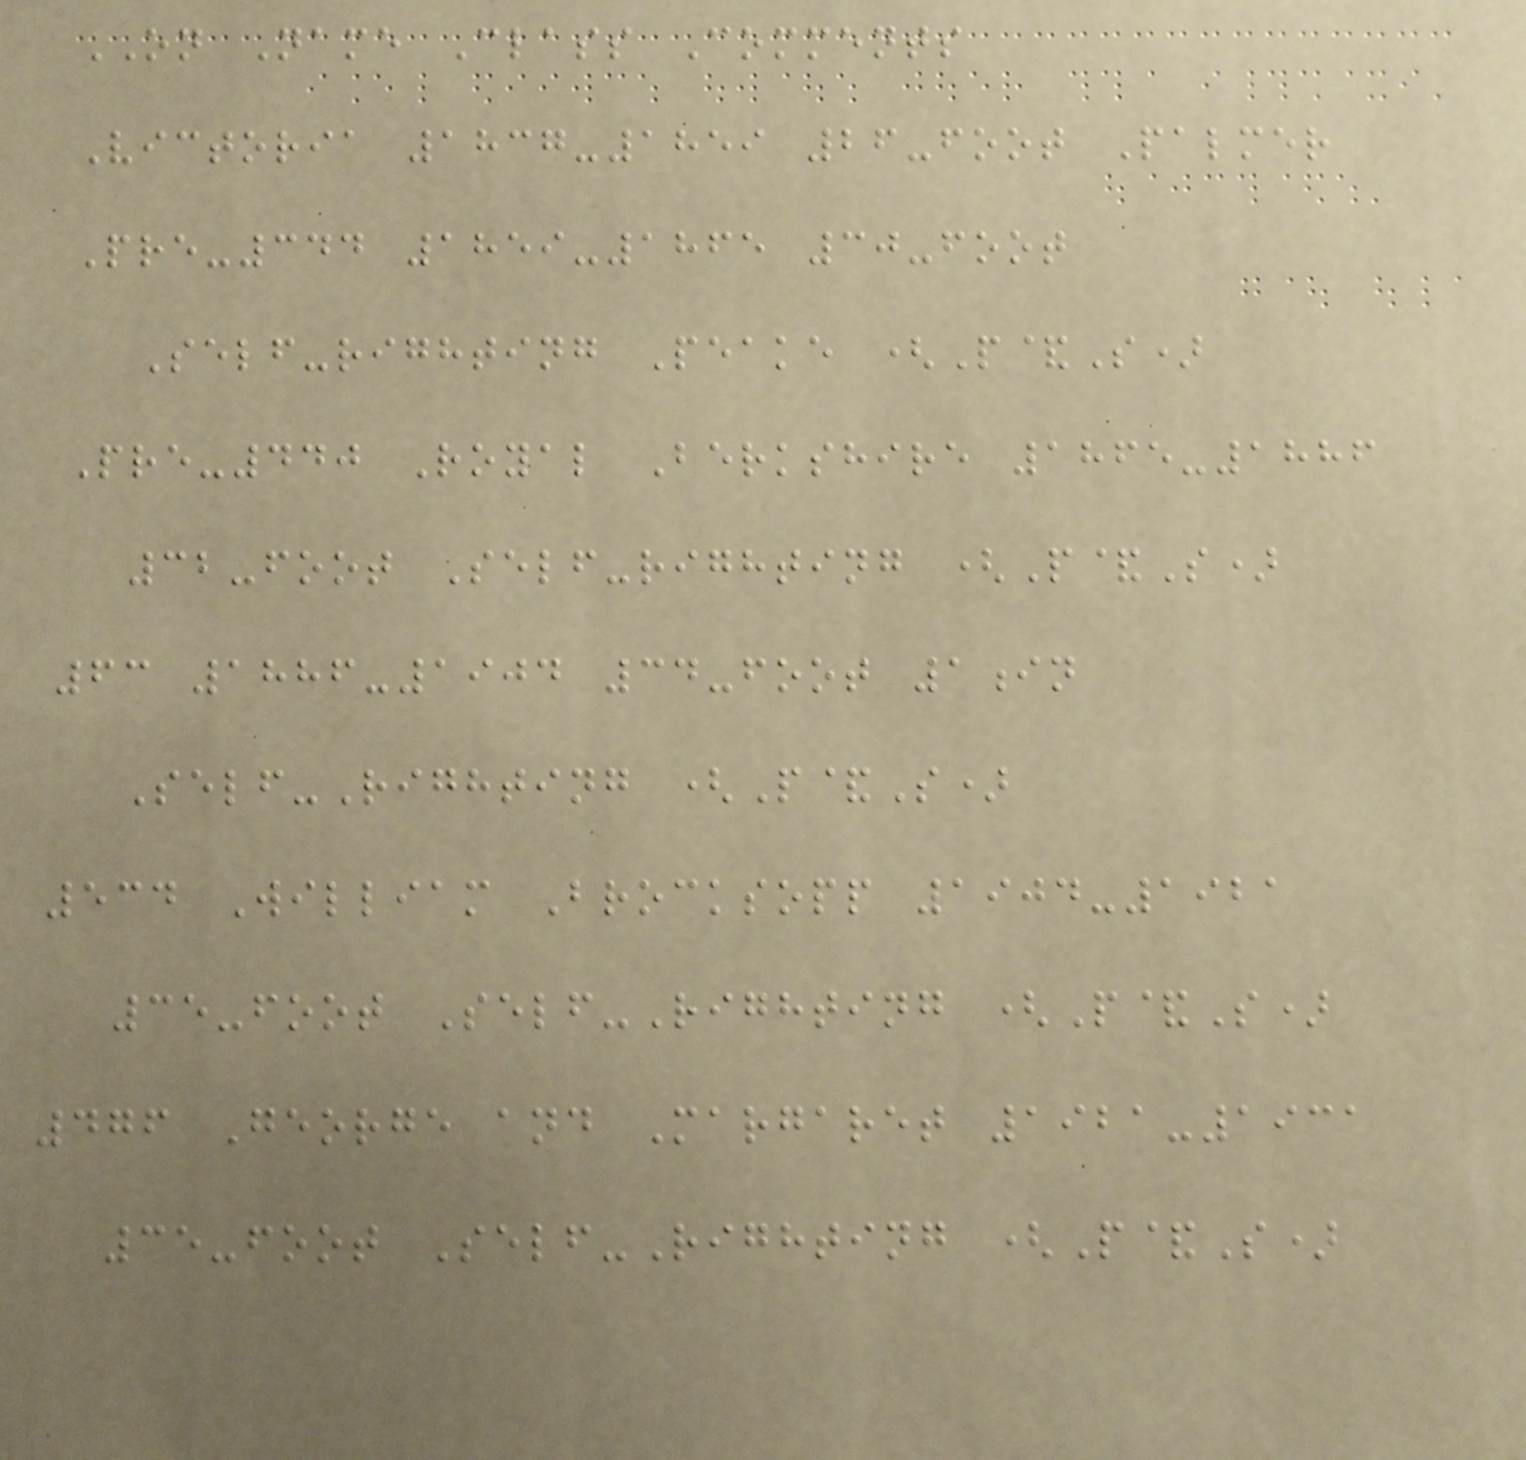ON Name Class Comments
Victoria 1837-1859 26-foot Palmer
Pre-344 1859-1865 30-foot
Self-righting Peake (P&S)
Pre-440 Royal Berkshire 1865-1886
32-foot Self-righting (P&S)
63 1886-1904 34-foot 1in
Self-Righting (P&S)
534 William Brocksopp 1904-1921
35-foot Self-Righting (P&S)
476 George and Margaret 1921-1931
35-foot Self-Righting (P&S)
